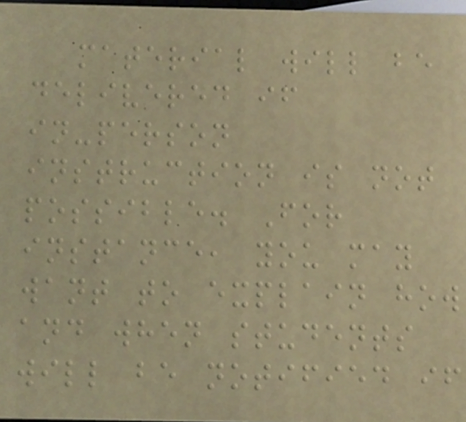material will be
delivered if
in-person
instruction is not
possible. For
instance, you may
want to explain how
and when students
will be notified if
